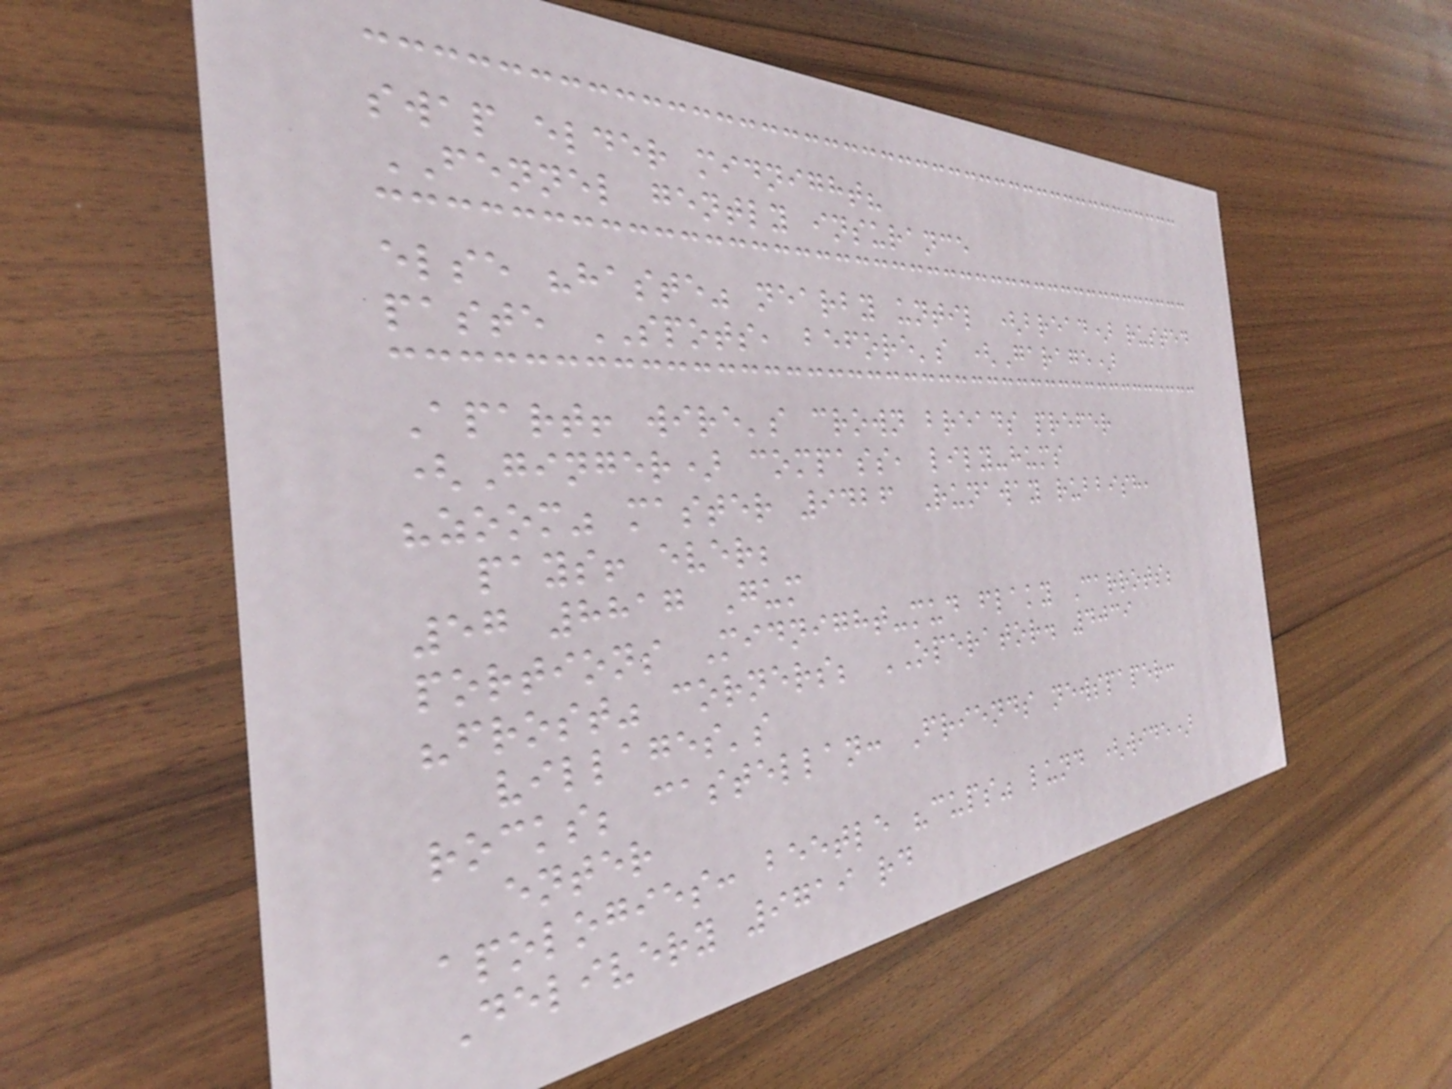swap elder midnight?
FENNEL gently insurance
else "haste" nearby until (bread) rusted
paste SPOTS, before's (Garage)
Apart! wire's crown breads prefer
(Ginger) compass, lily-hums
"zoom" master 9426 Runaway rubbish,
pays! ever;
57 8817 Gum
portions Midnight-mud flaky Carrots;
"frost" corners; OPERATOR. 4039
villages's
rocks; castellan: Friends newspaper:
enter
apologies: beetle "cups" lund (wide)
Delivery 9719 rd
